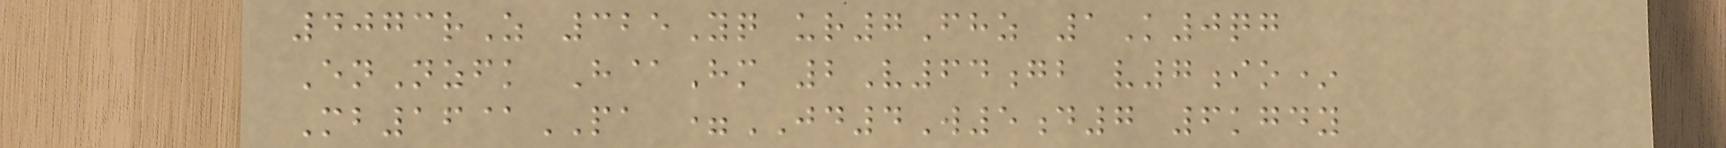4073rZ 325Yq ur7Fhz 1K0qg
EnNzfk H@Hm 2V64gb v7io*
Mb16@PA =JD4W5d7 6kgdy
